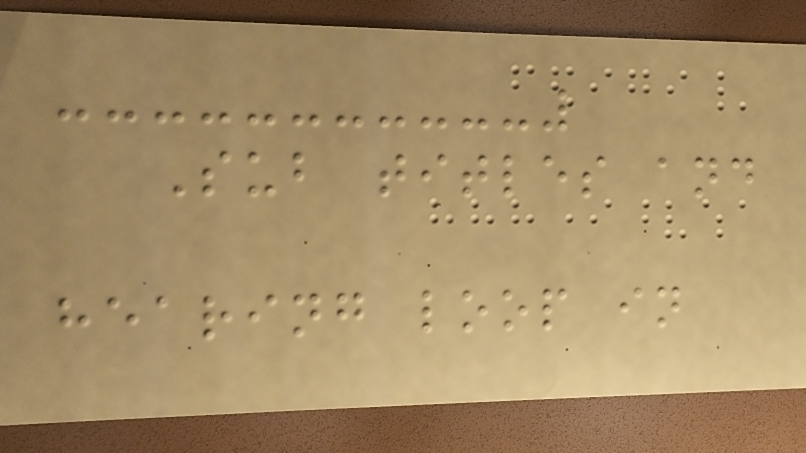Sub titles and
hearing loop in
